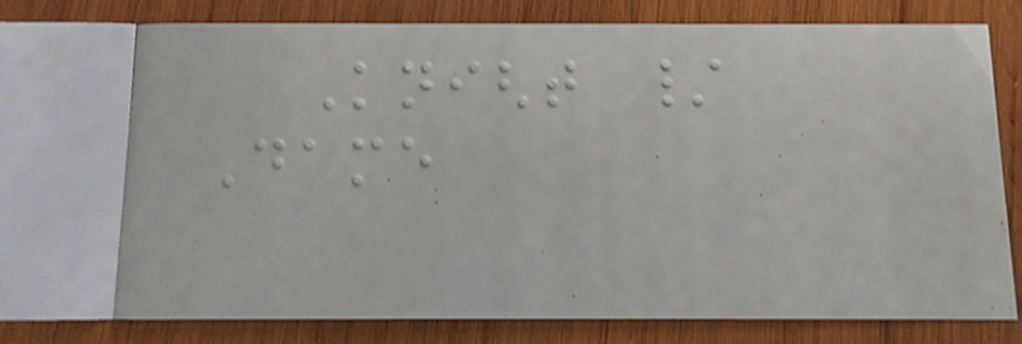Knight /
Dame
